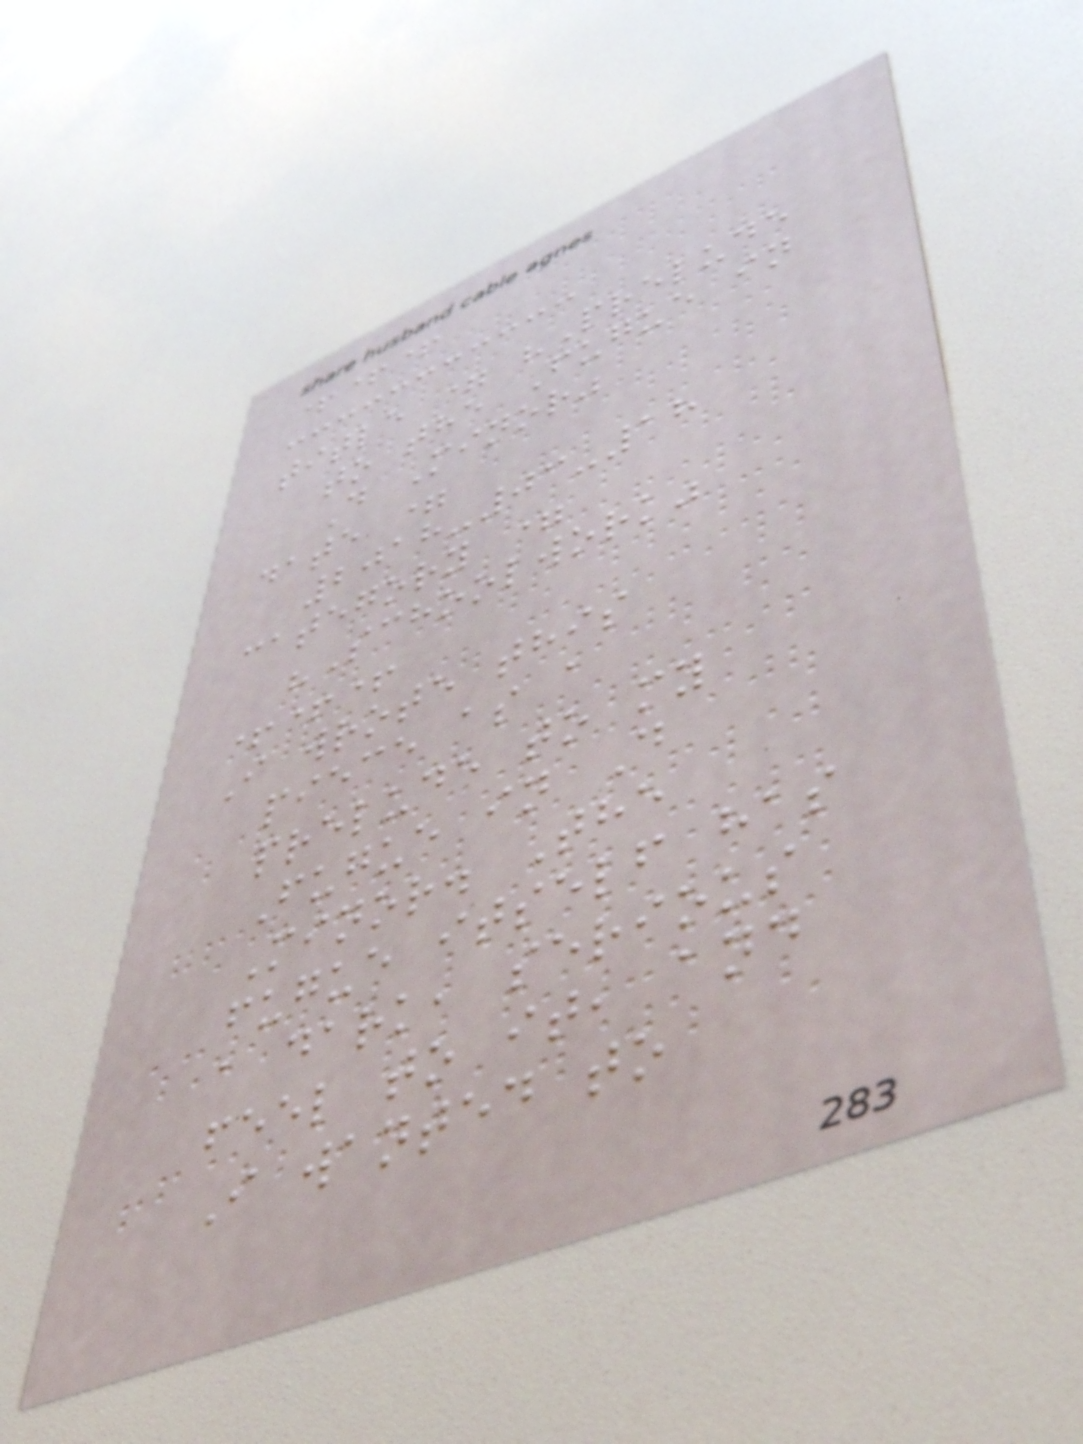+++
title = "Prelude
to the Fugue in
D Minor"
date =
2018-03-18
category =
"Schoolwork"
+++
I wrote this
piece as a
prelude to my
Fugue in D
Minor. The
fugue itself has
a dark, serious
feel to it, and
I wanted to
